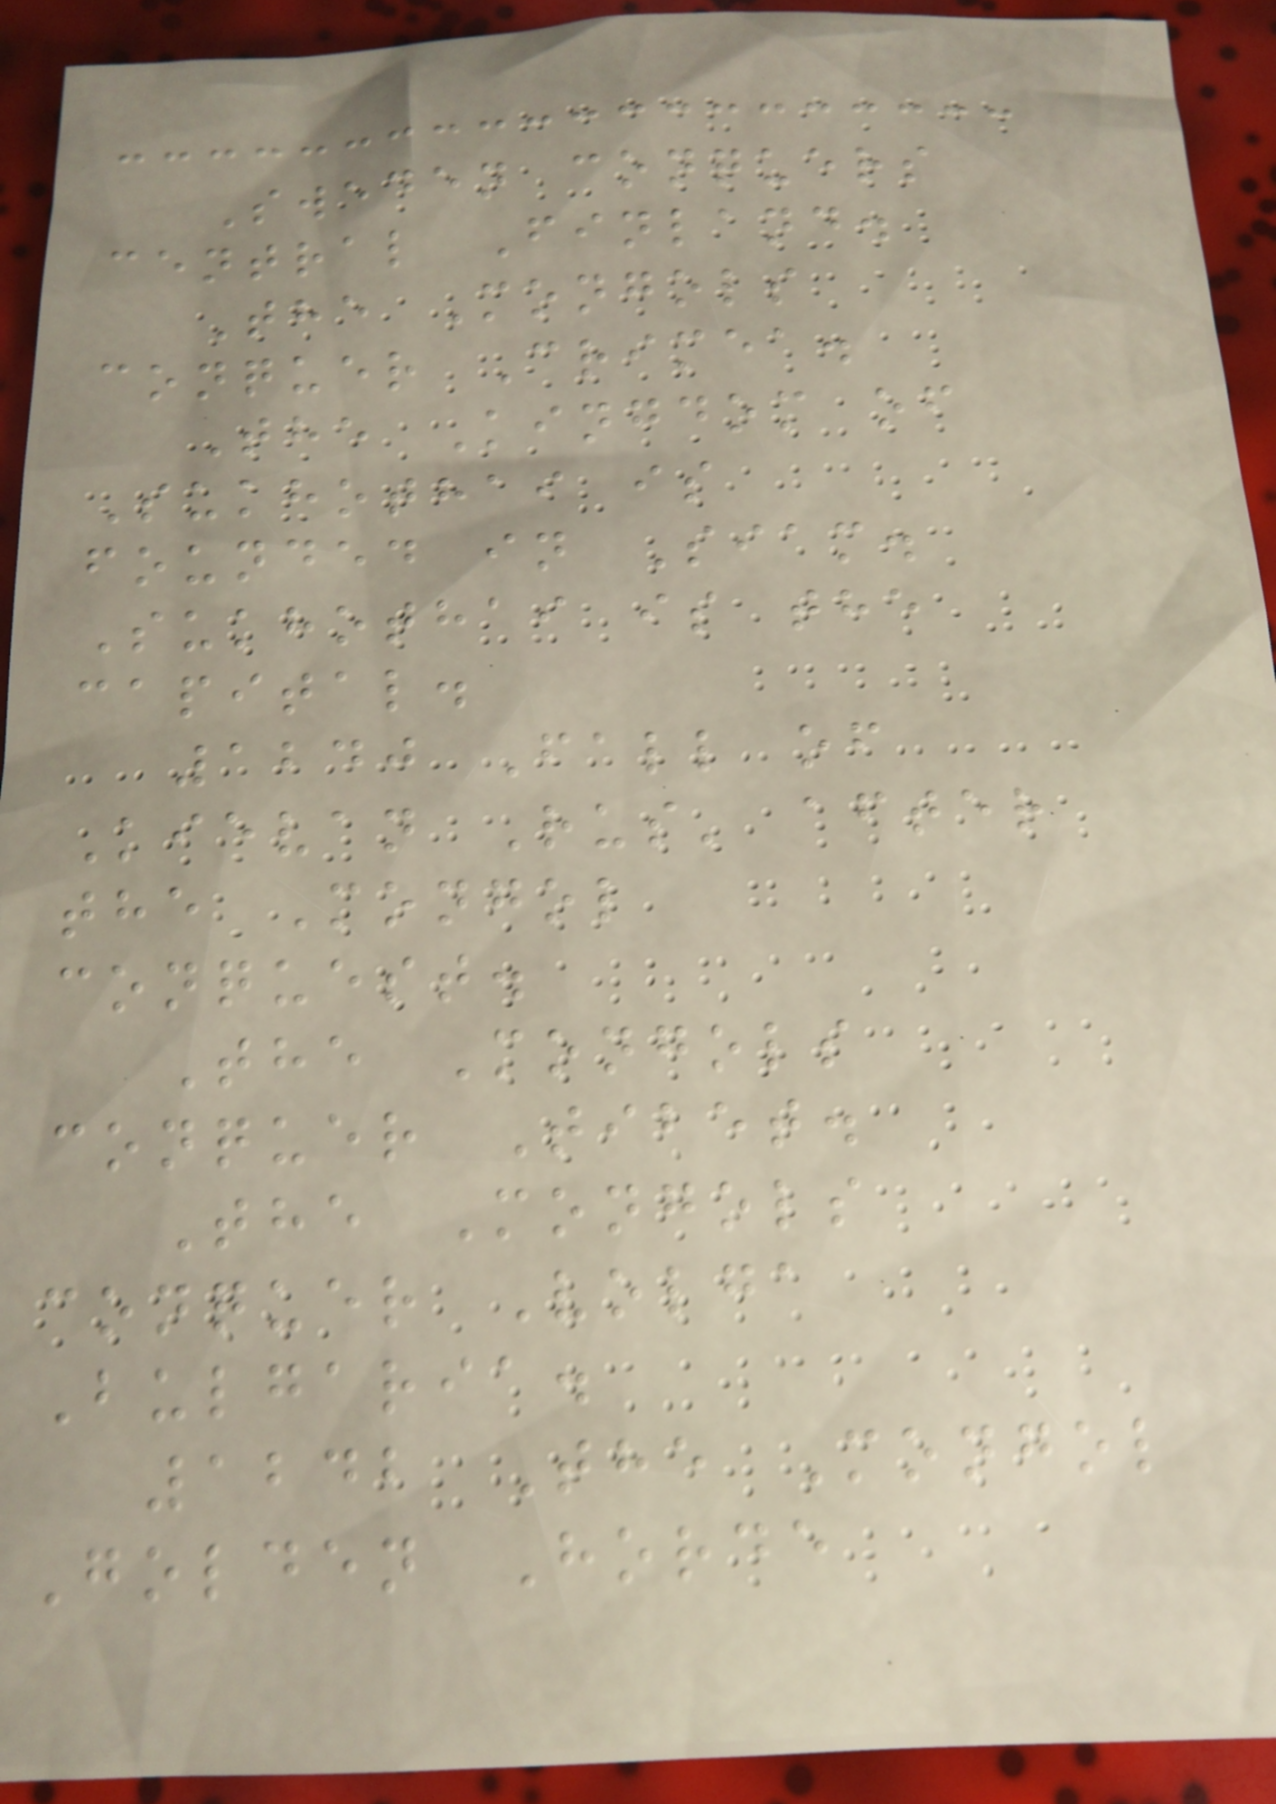Sweden conquers
central Finland.
The Mongols
conquer Crimea.
The Kingdom of
Sukhothai is
founded in Siam.
Sukhothai is the
capital.
1240 Fall of
Kievan Rus' after
the Mongol
conquest.
The Mongols
conquer Tibet.
The Mongols
conquer Volga
Bulgaria.
1242 The Mongol
Golden Horde
